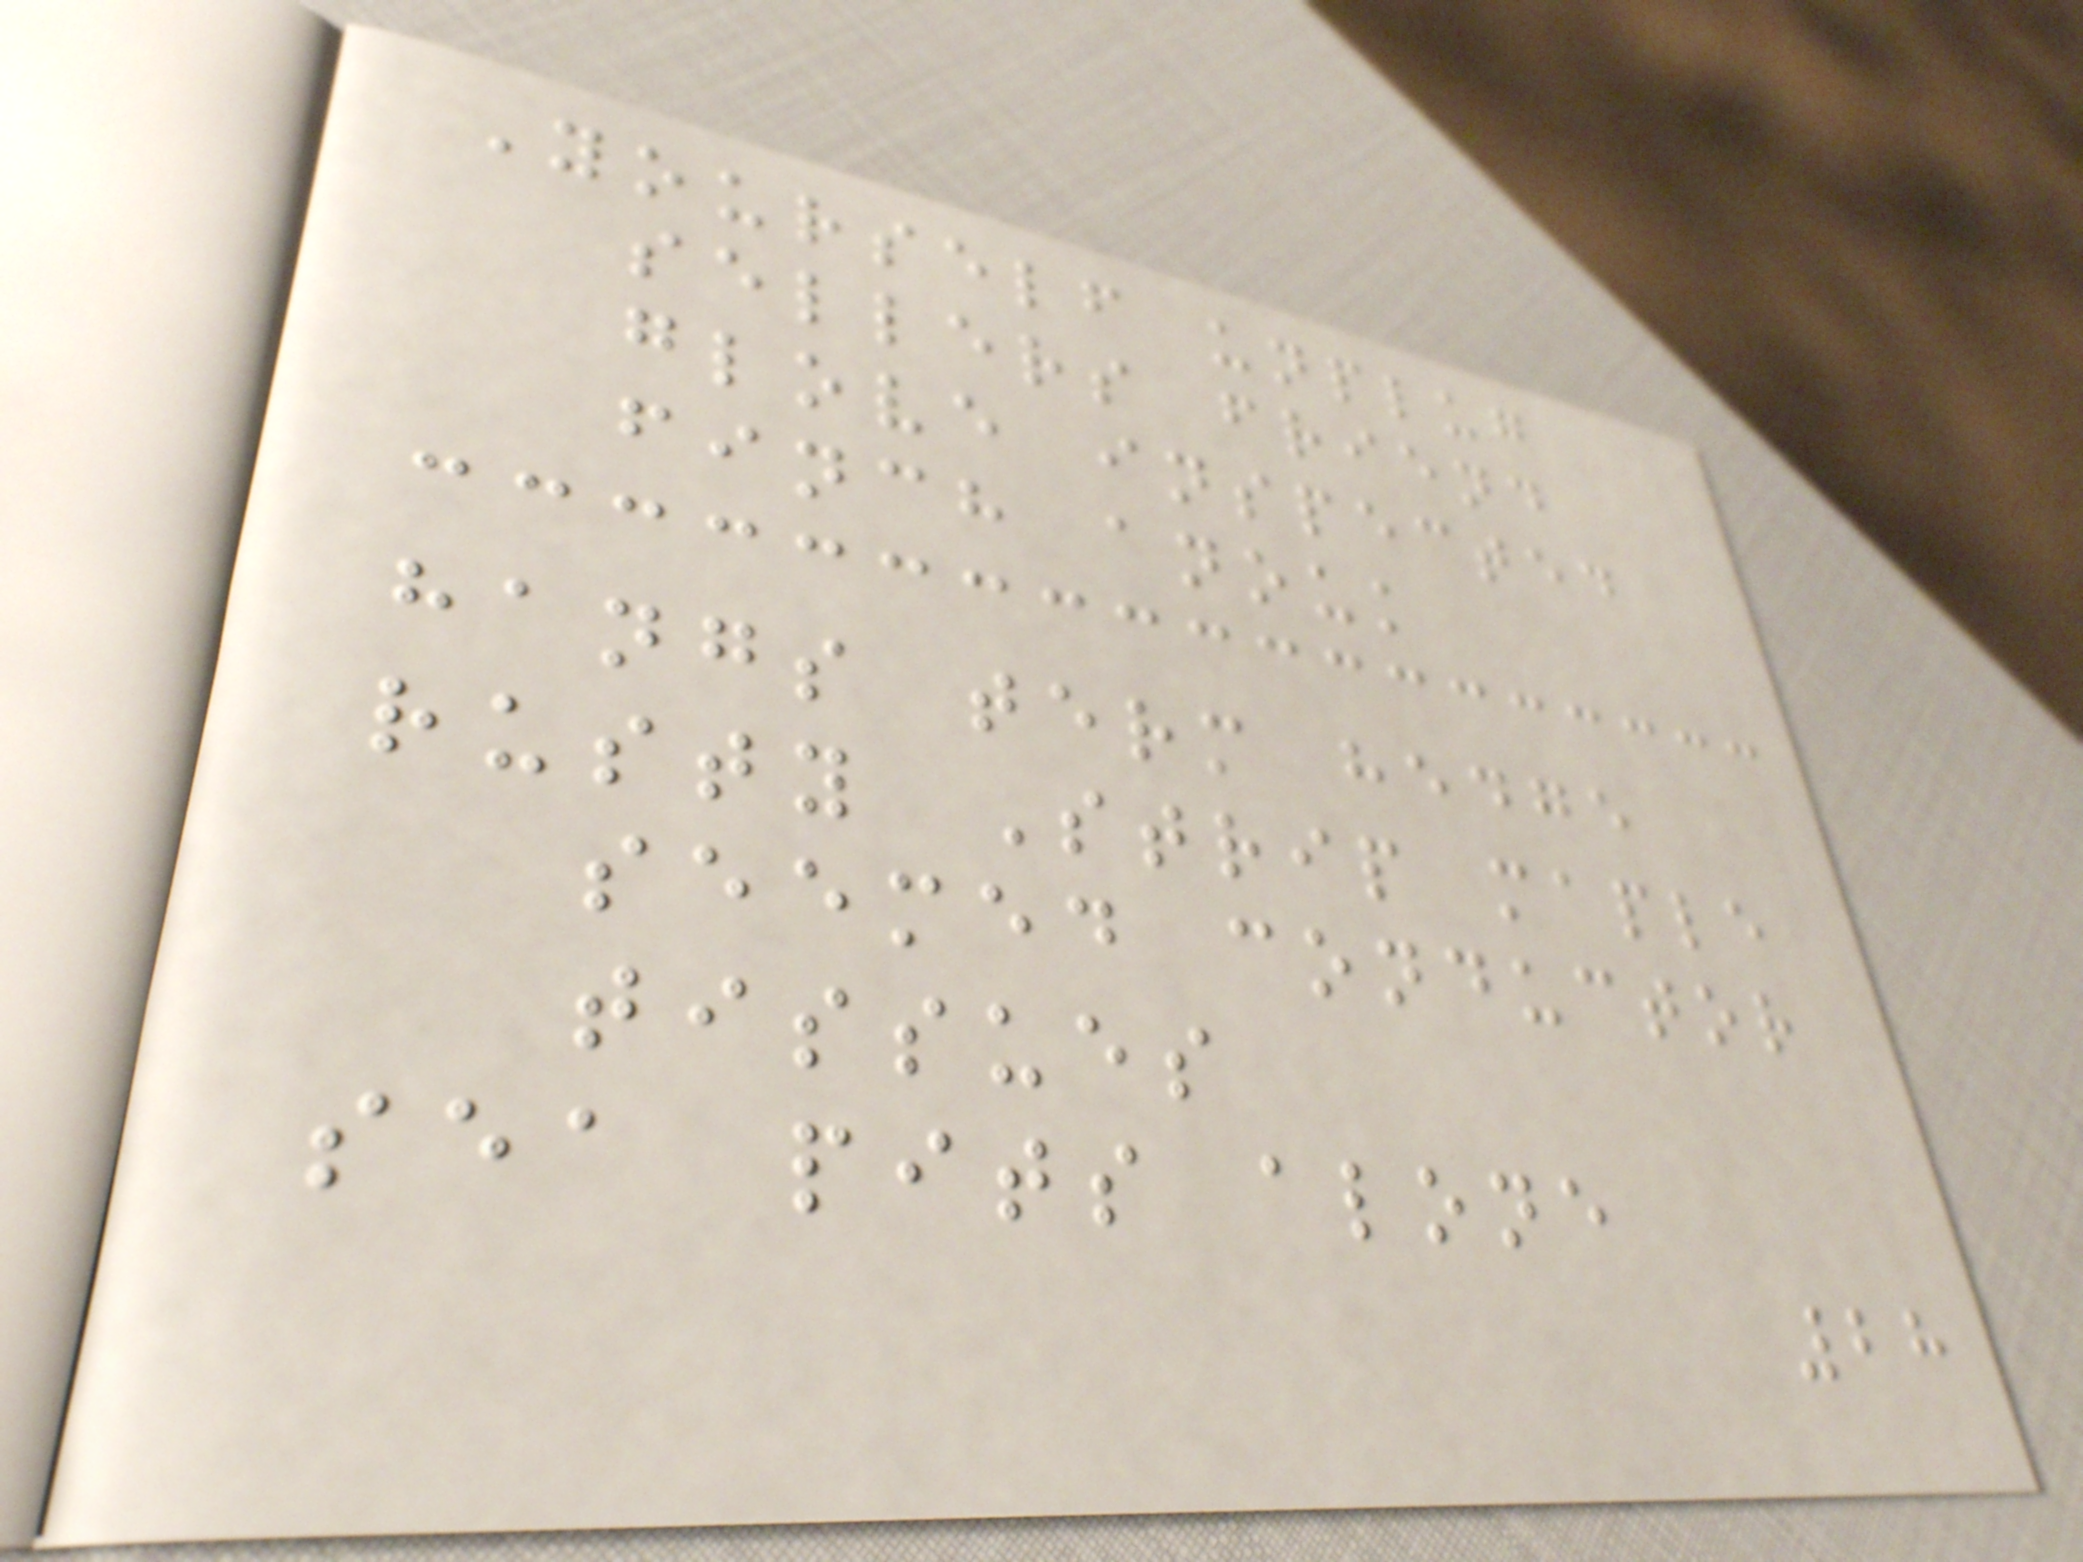Yourself unplug
sellers friend
glove inspected
finch anouk
hangs term hedge
rusty Strip maple
seemed conductor
tissues
sea pits alone
28
